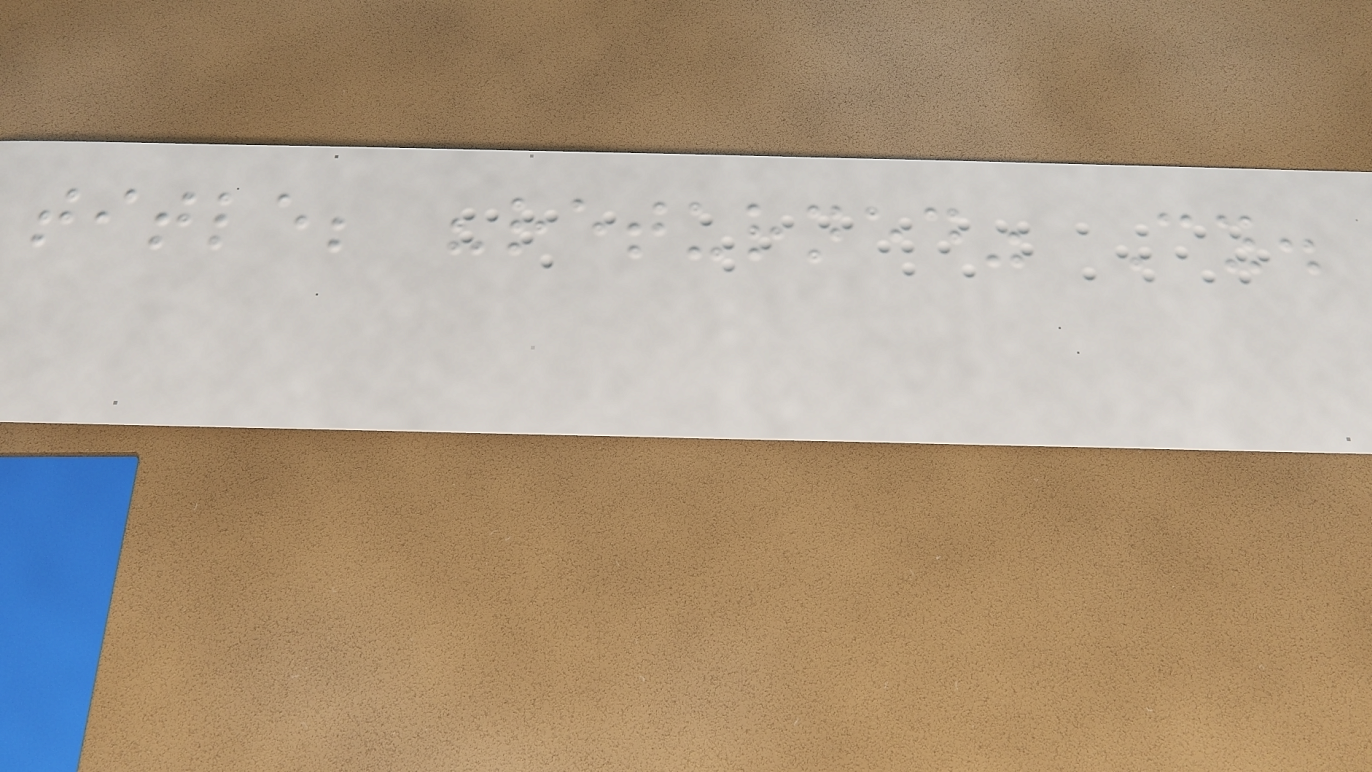title; "returned" Cy.
